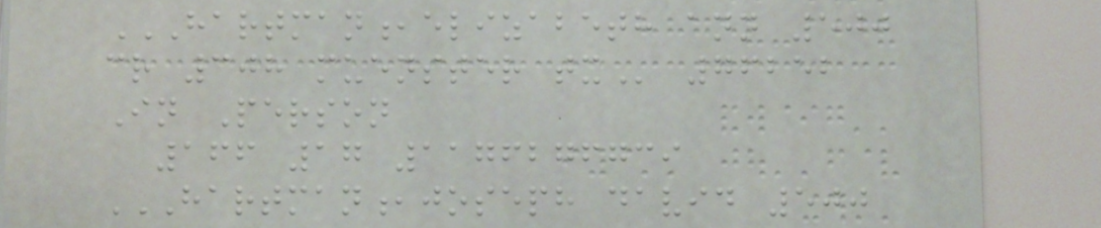HARTMAN,ELIZABETH ANN 500
CR 308 MUENSTER TX 76252
In Person
166 17 1176276739
HARTMAN,JOSEPH DAVID 500
